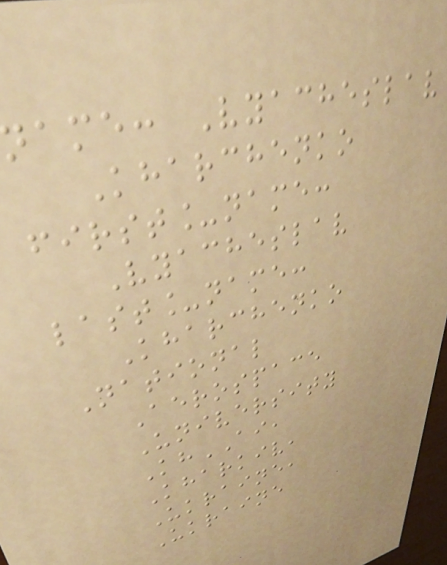name: Vyacheslav
Kharchenko
first_name:
Vyacheslav
last_name:
Kharchenko
National
Aerospace
University
KhAI,
Kharkiv,
Ukraine,
Ukraine
